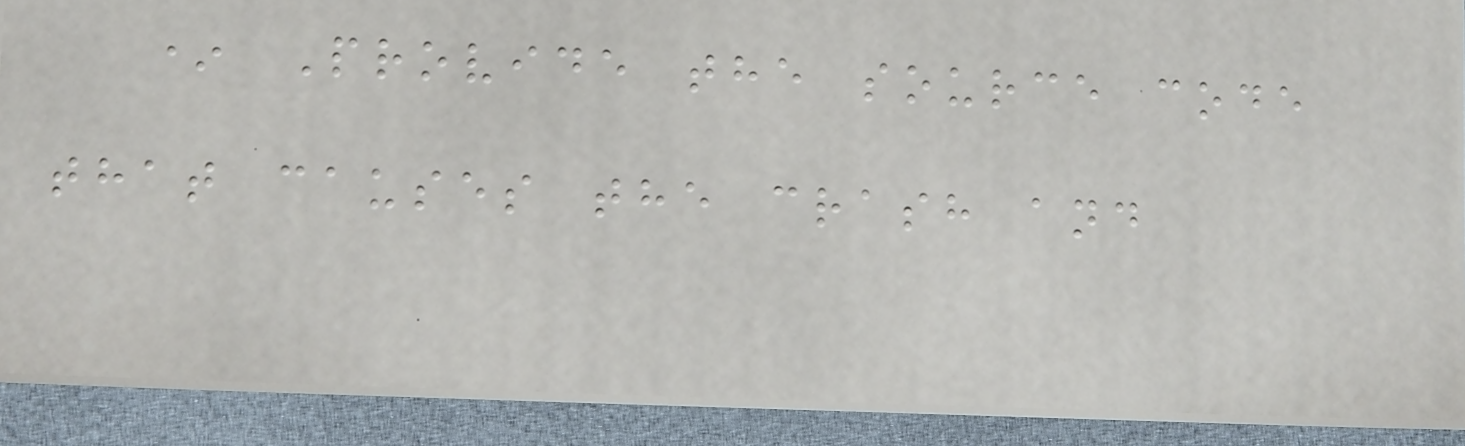* Provide the source code
that causes the crash and
